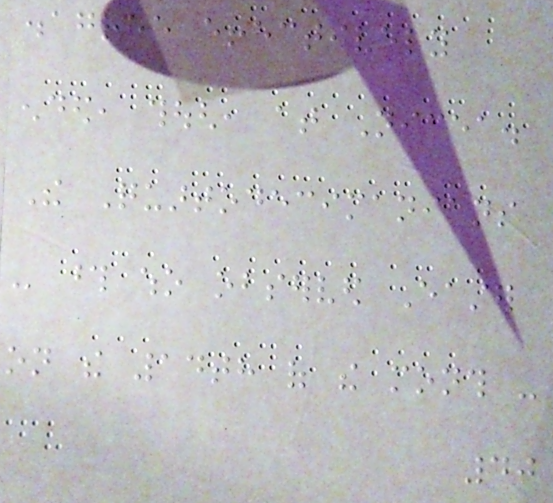disagree effectively
ended, though, at Nicea.
The Quartodecimanians
- those who observed Easter
on the 14th of the month -
40
